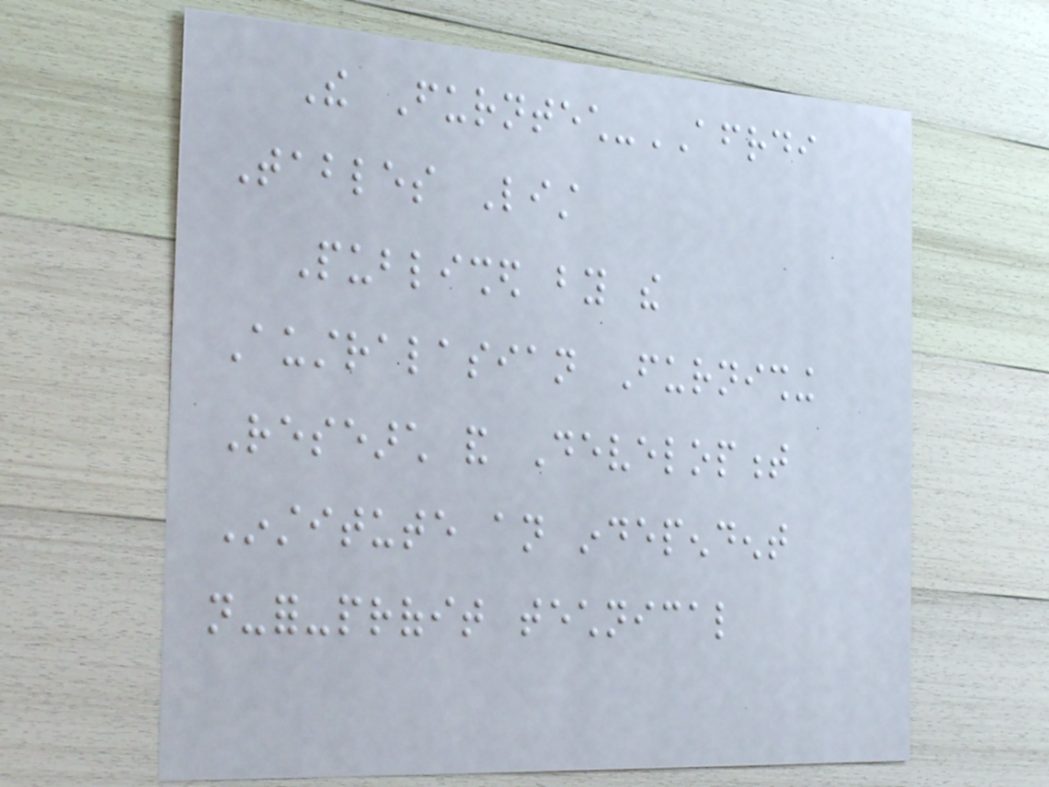The Furntech-AFRDI
Tables List
Published by the
Australasian Furnishing
Research and Development
Institute an independent
not-for-profit technical
